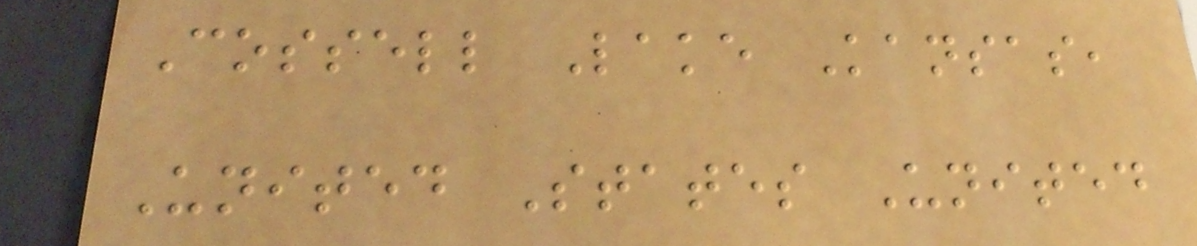Cossell Lake Kansas,
United States United
